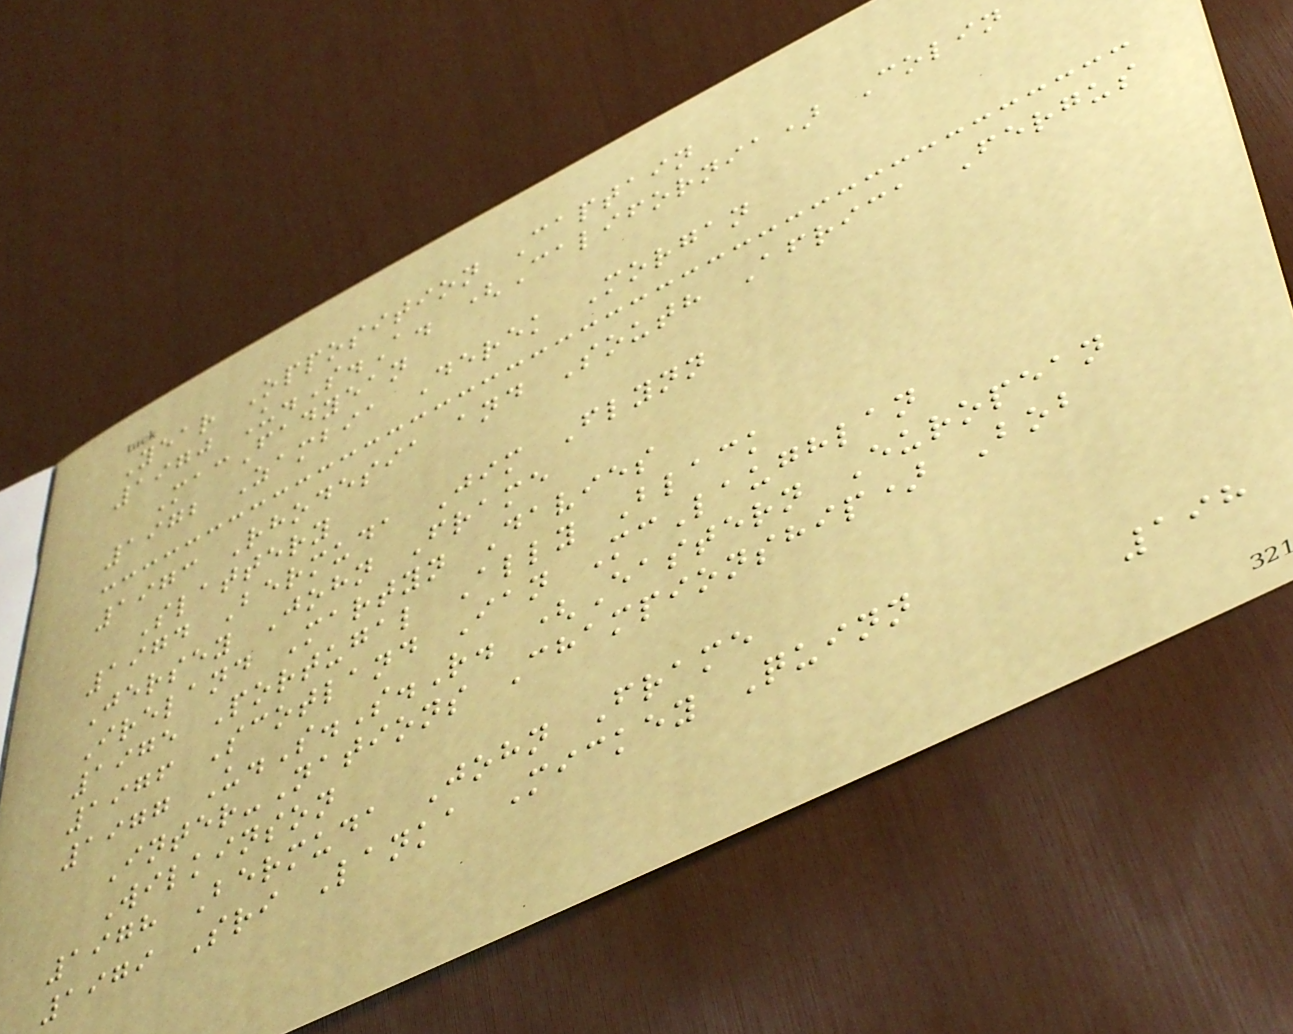Year Opposition Captain
1970 U.S.A. (California) Colin
MacFadyean
1972 Zambia Derek Morgan
1973 Rhodesia and South Africa Fergus
Slattery
1974 Bermuda Jim Flynn
Jersey John Frame
Ireland Martyn Davies
1975 Portugal Ally Black
1976 Scotland Ian McLaughlan
1977 U.S.S.R. (Eastern European
Inter-Nations Championship) Bob
Wilkinson
1978 Bermuda John Frame
1979 Sri Lanka Mickey Quinn
198
